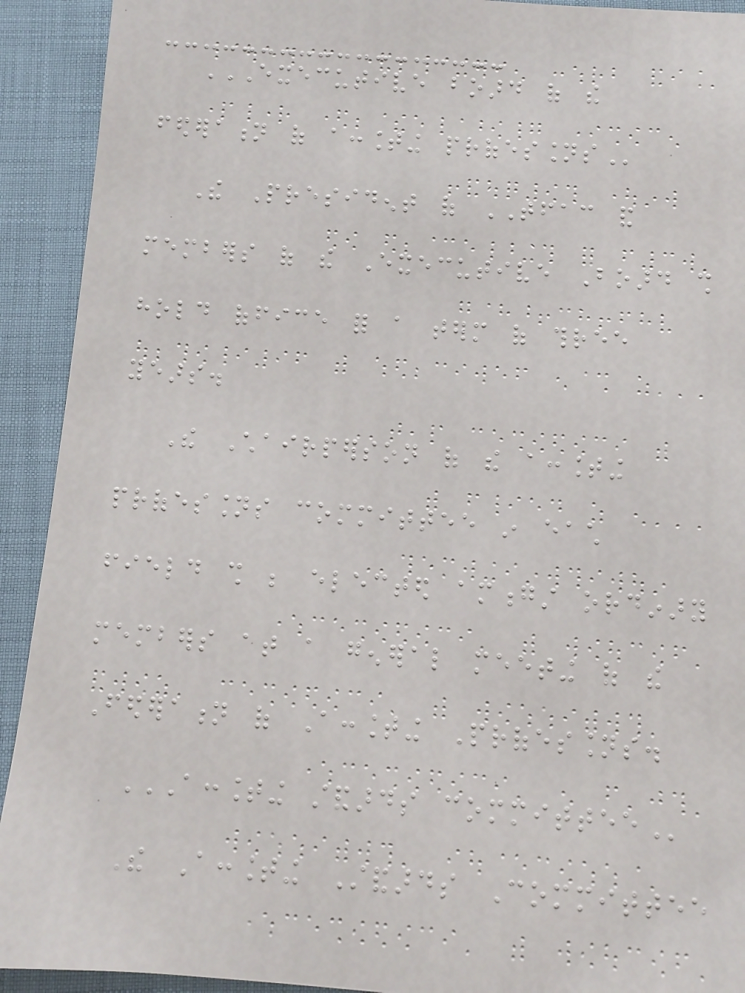EXECUTIVE BOARD OF THE
FEDERATION OF ACCOUNTING PROFESSIONS
The President of TFAC and
members of the Executive Board shall
hold office for a term of three
years.
The Chairperson of the accounting
professions committee in each
field shall be elected amongst ordinary
members at a general meeting of the
Federation of Accounting Professions.
ACCOUNTING STANDARDS COMMITTEE
The Accounting Standards Committee
